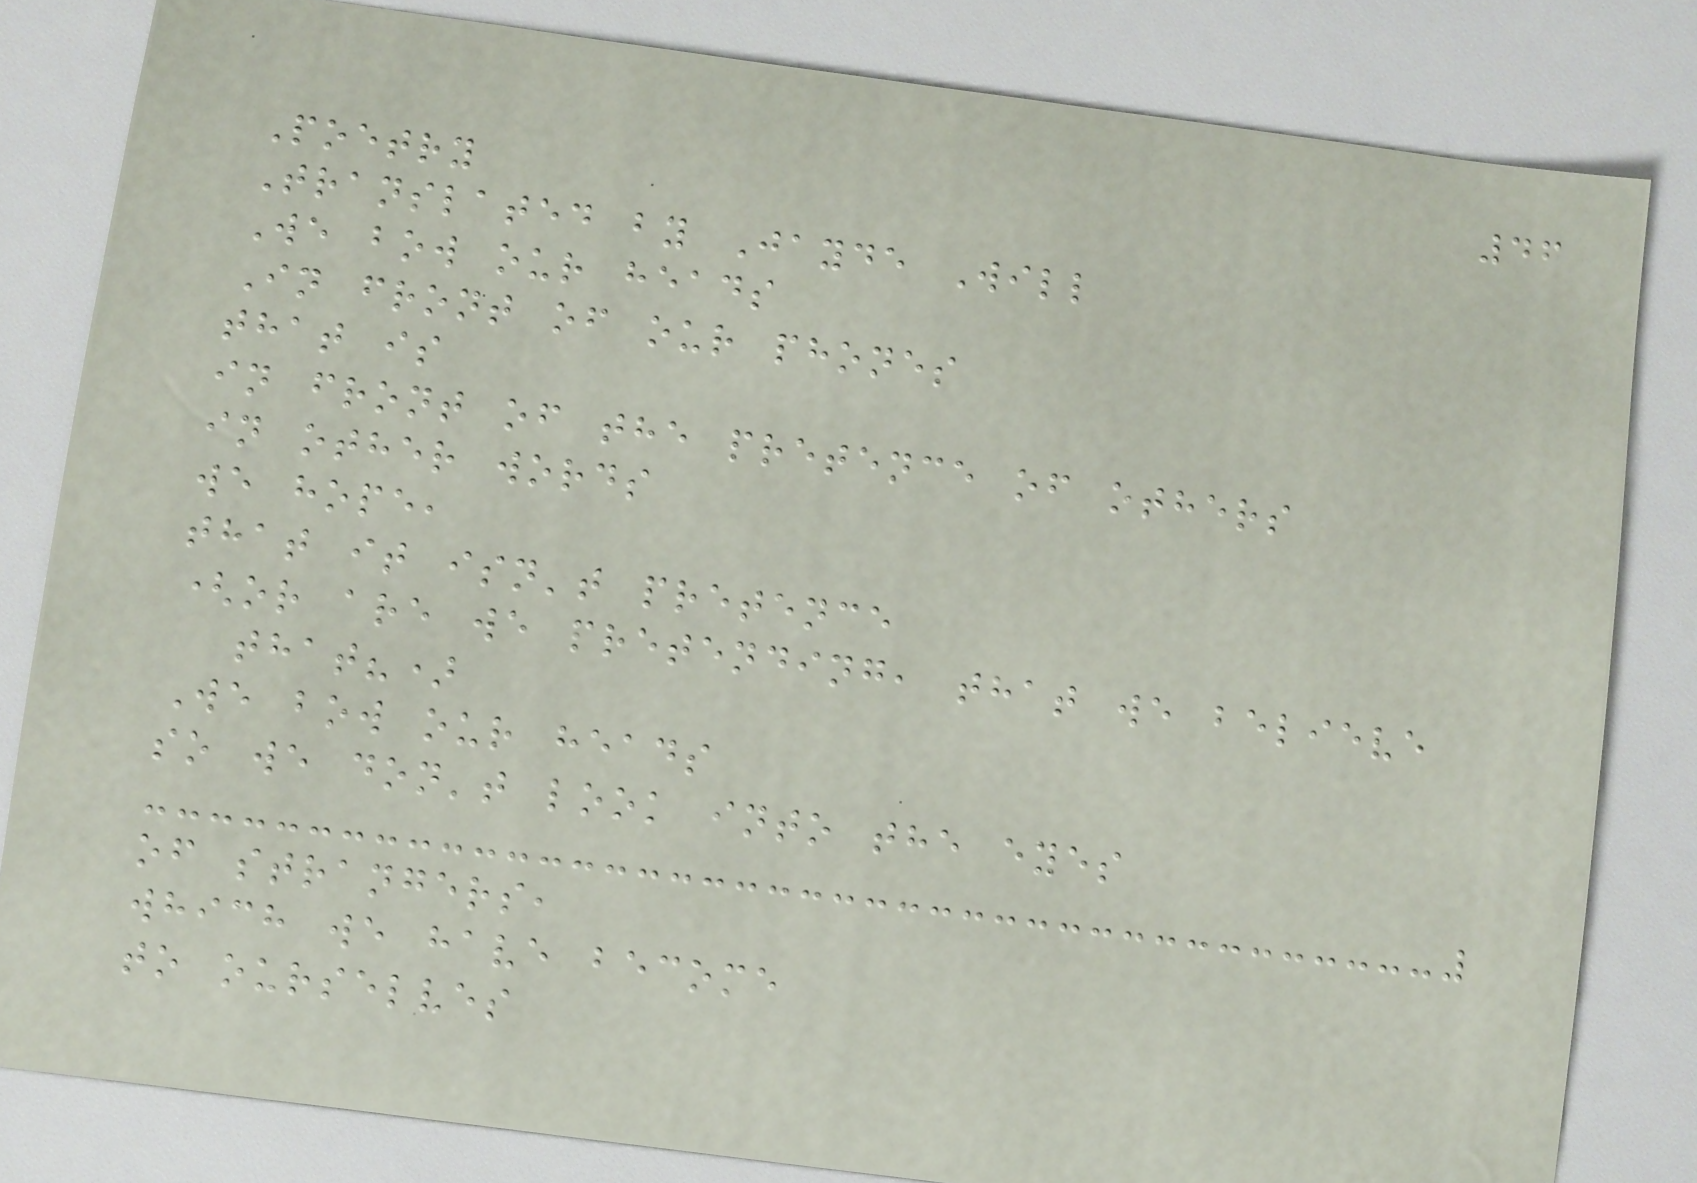46
Poetry
Translated by Jayde Will
We bow our heads
In front of our phones
that is
in front of the pretence of others
in other words
we hope,
that it isn't pretence
(or are we pretending, that we believe
that?)
We bow our heads
so we don't look into the eyes
of strangers,
which we have become
to ourselves
